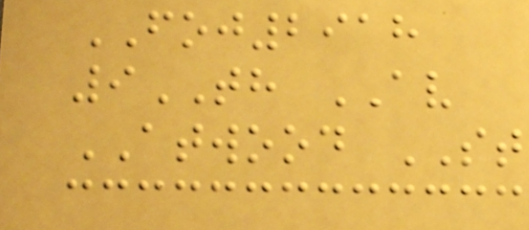FOJ2918
9TH AV
ATWOOD ST
